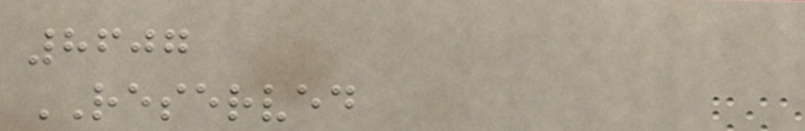8607
RESERVED
